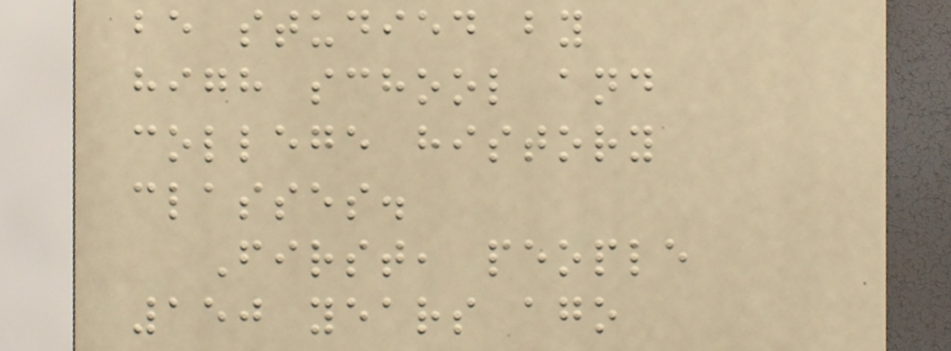be studied by
high school and
college history
classes.
First, people
150 years ago
